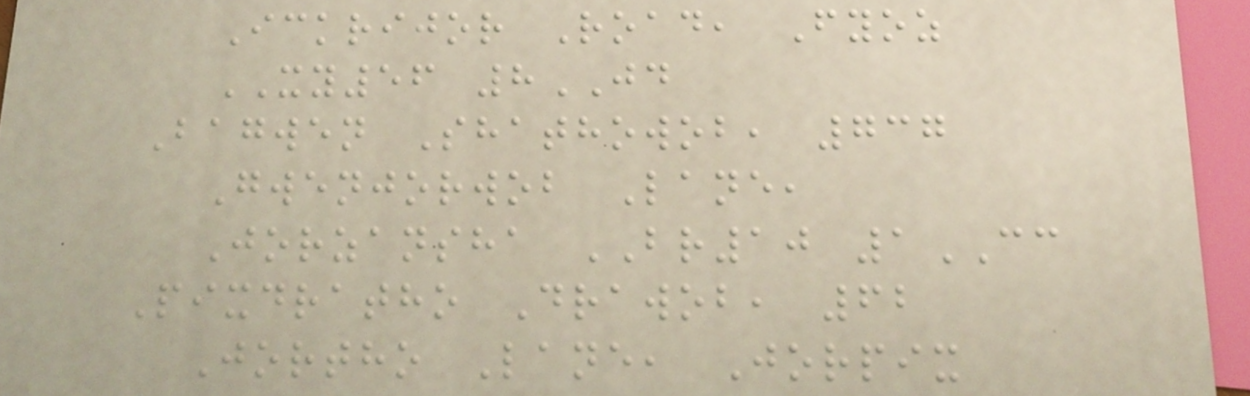Ickrijor Road, Fyoz
XY56 8JD
Bagwen Shathowob, 737
Gwenjorwob Lane,
Jorzansha BR10 1CC
Pixdratho Drawob, 62
Jortho Lane, Jorpix
